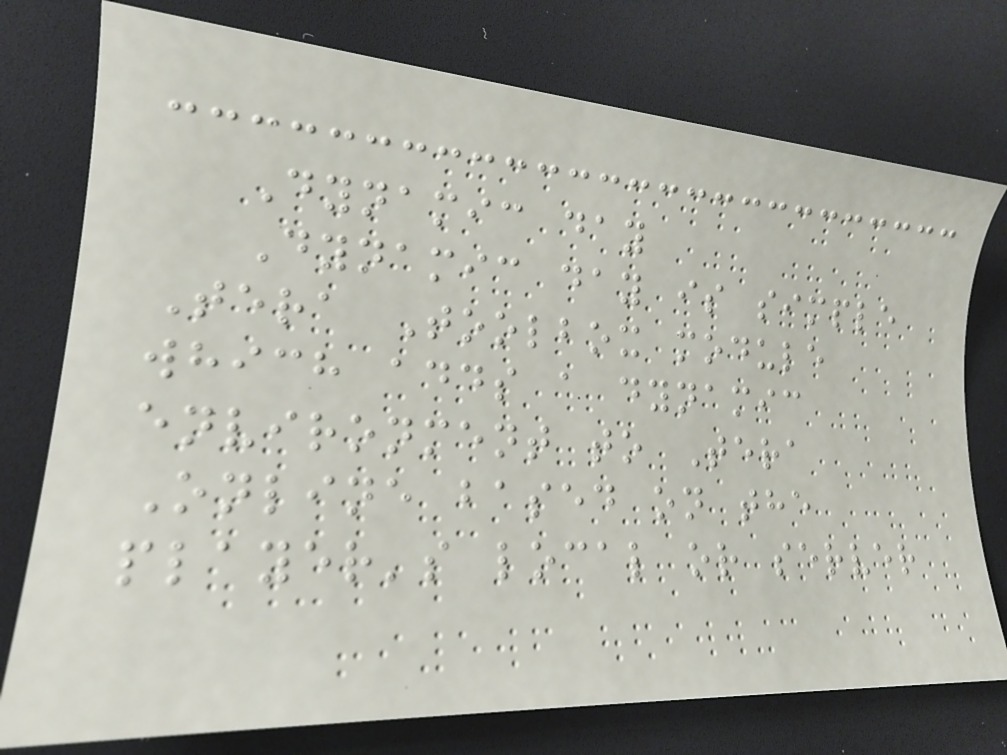Dynamic day
Dynamic day is simple
Tera Toolbox module
which adds a dynamic
environment to Tera
Online based on the
player's local or server
